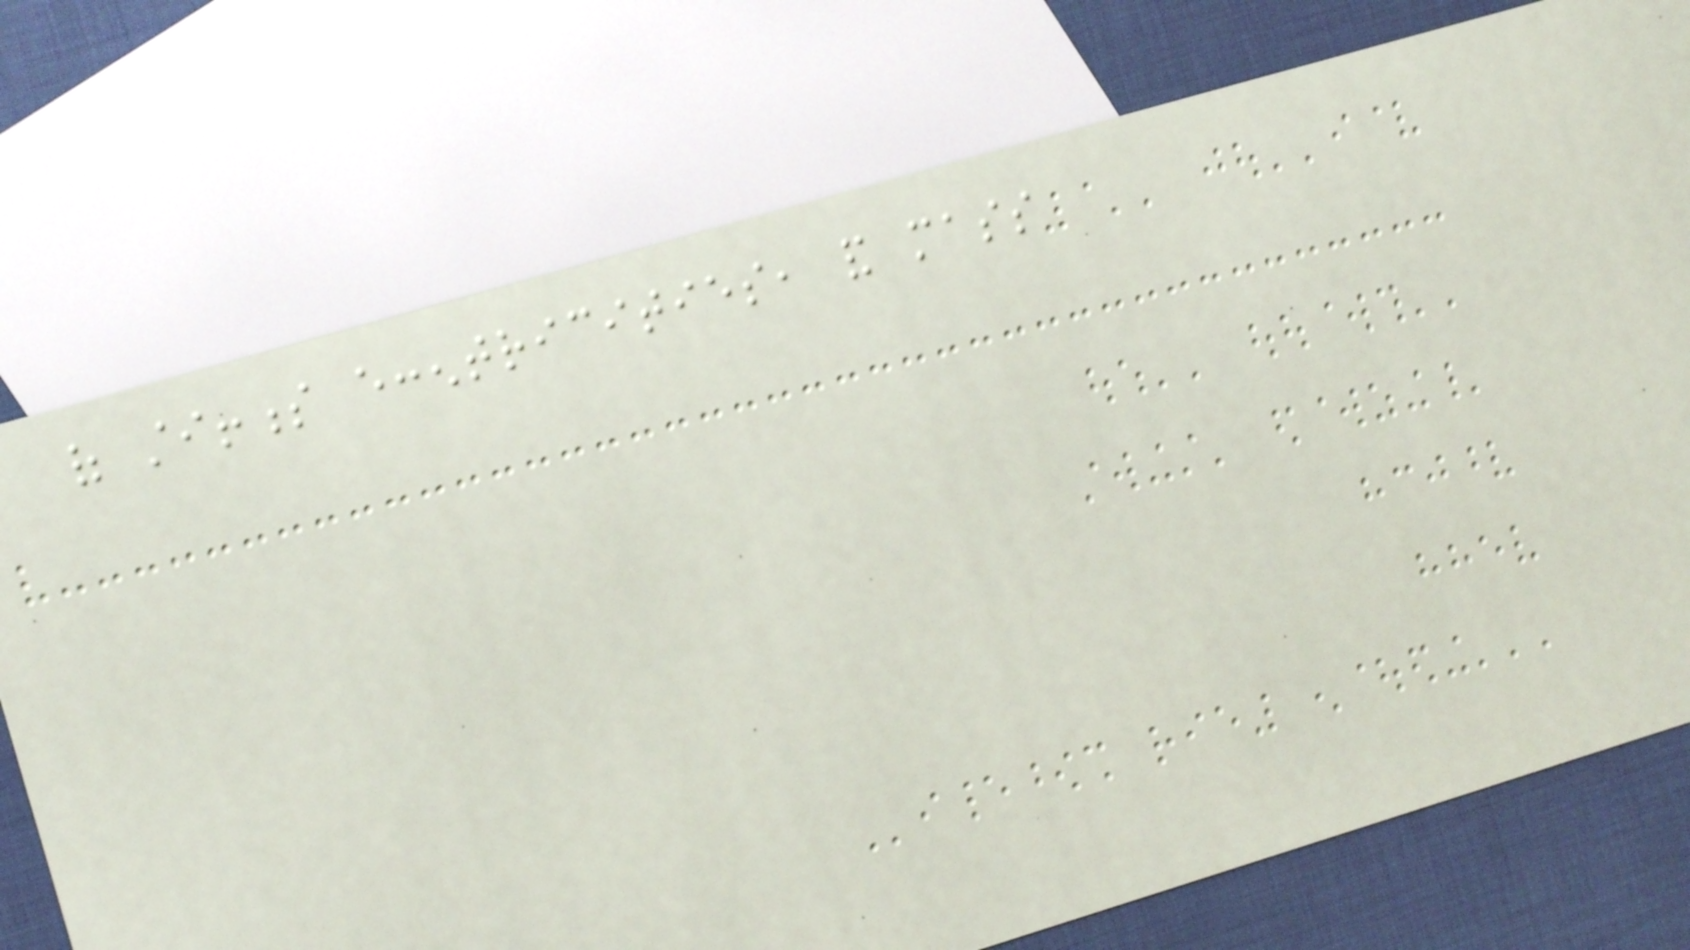of stiffness eccentricities, and mass
